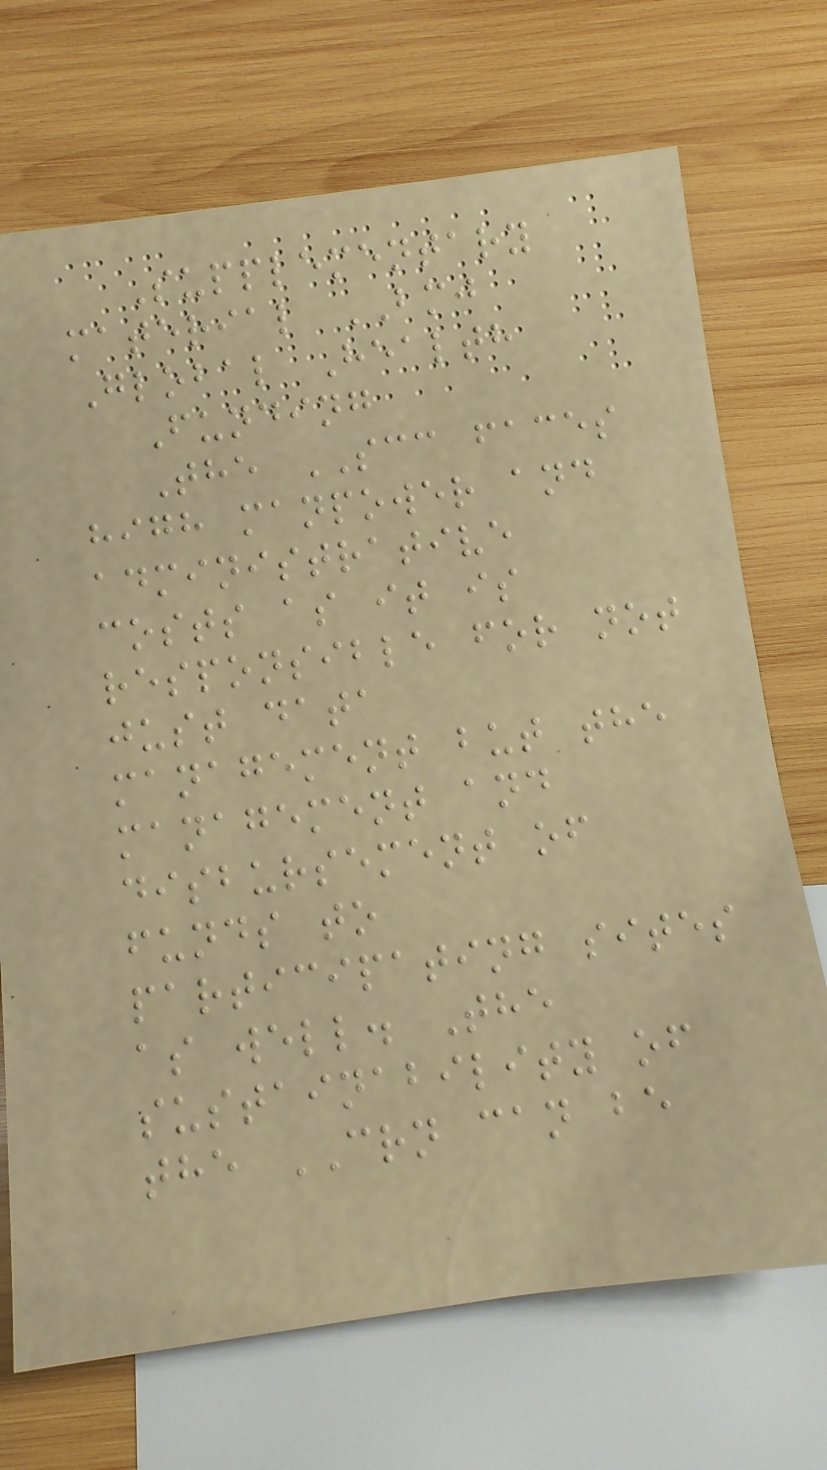Supplementary
material BMJ
Global Health
Funding
The SCC faces
high manpower and
administrative
costs as it is
responsible for not
just data
management but the
management and
disbursement of
funds to
participating sites
as well. The
sustainability of
the CRN can be
